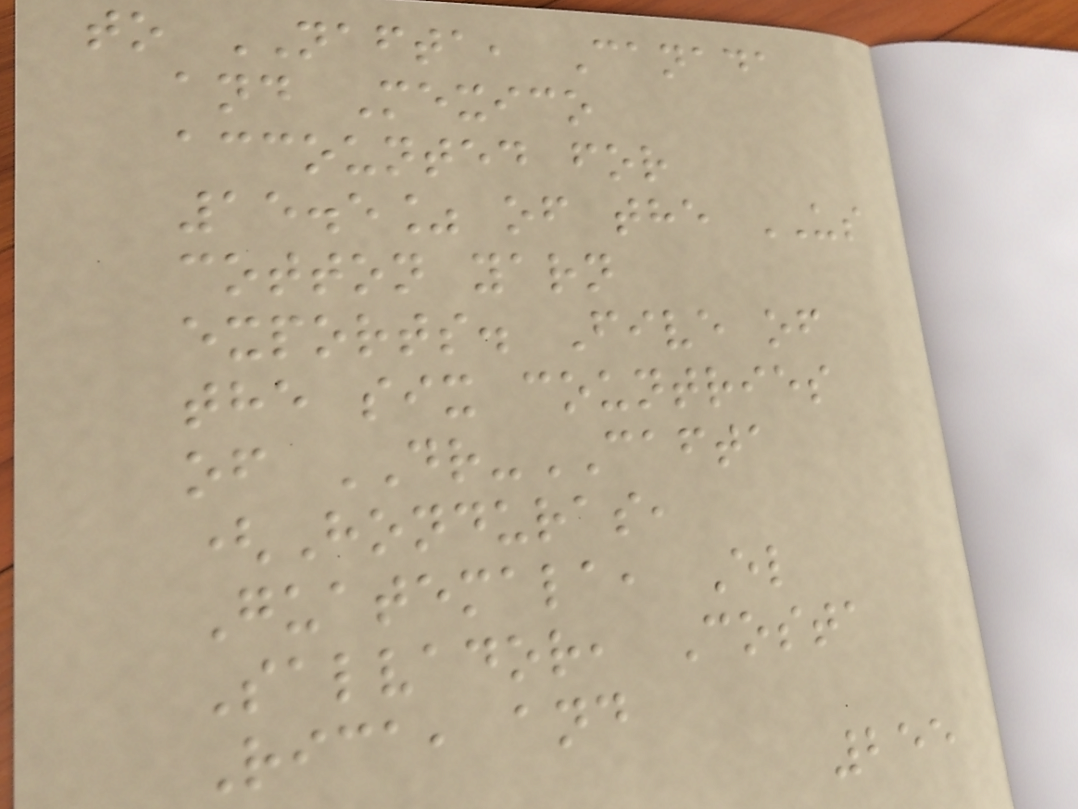to NAFTA, Canada
and Mexico
accounted for
15.5% of the US
cotton yarn
exports. Five of
the six countries
of DR-CAFTA
(Honduras,
Guatemala, El
Salvador, Costa
Rica, and
255
